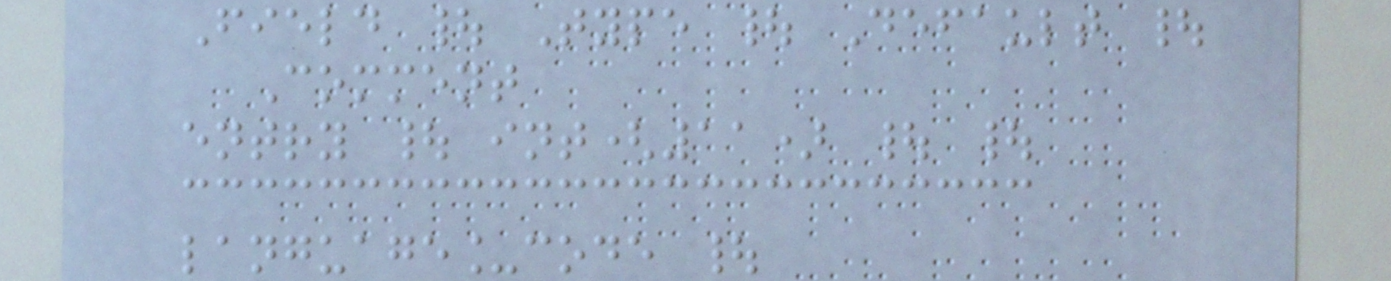Field | Type | Default |
Comment
entry | int(11) | |
language_code |
